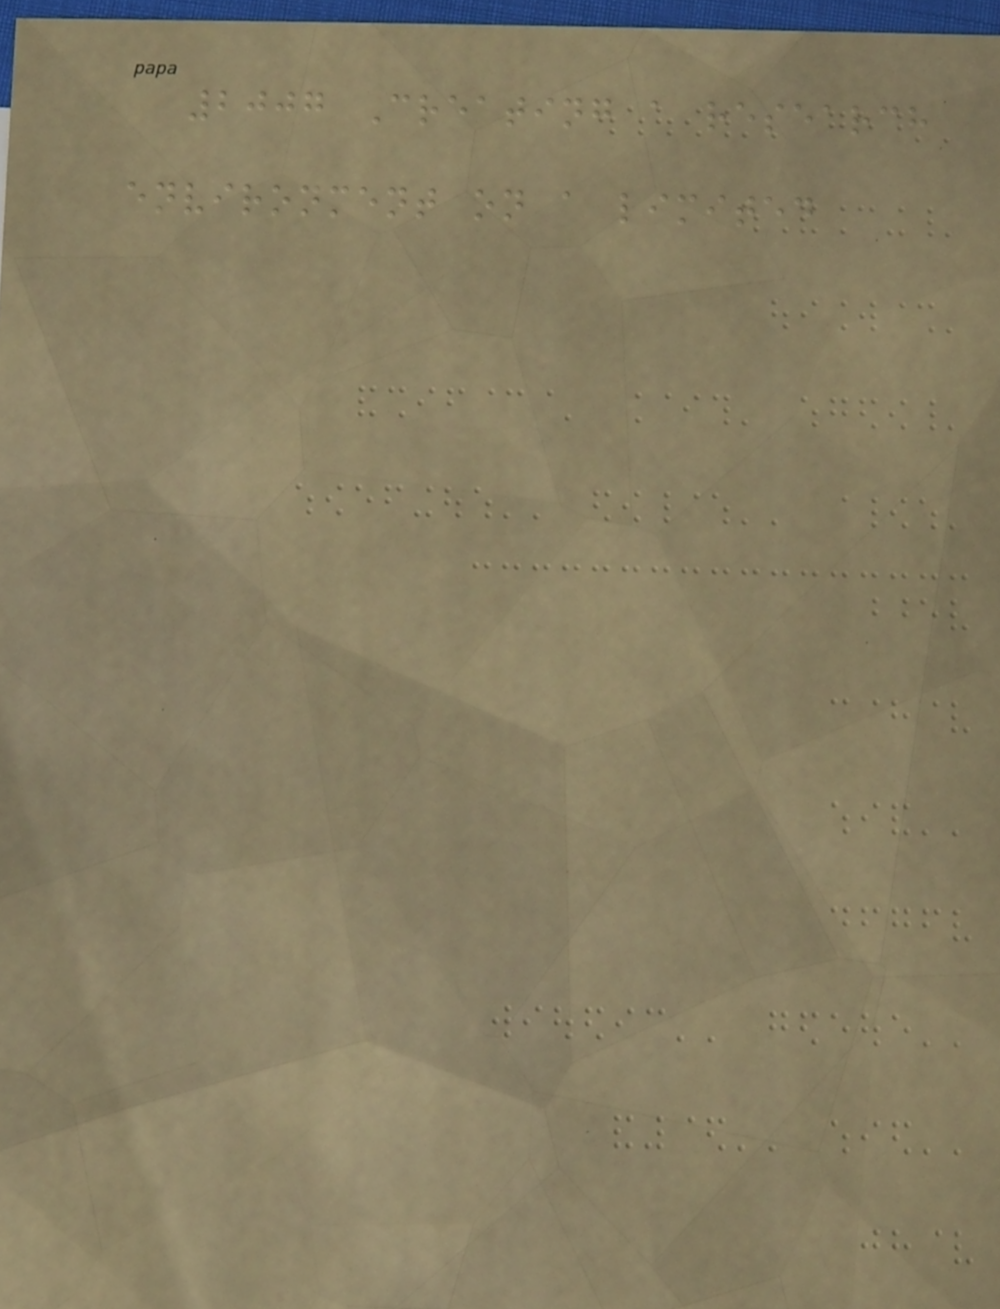2007 Creating a research
environment on a limited
